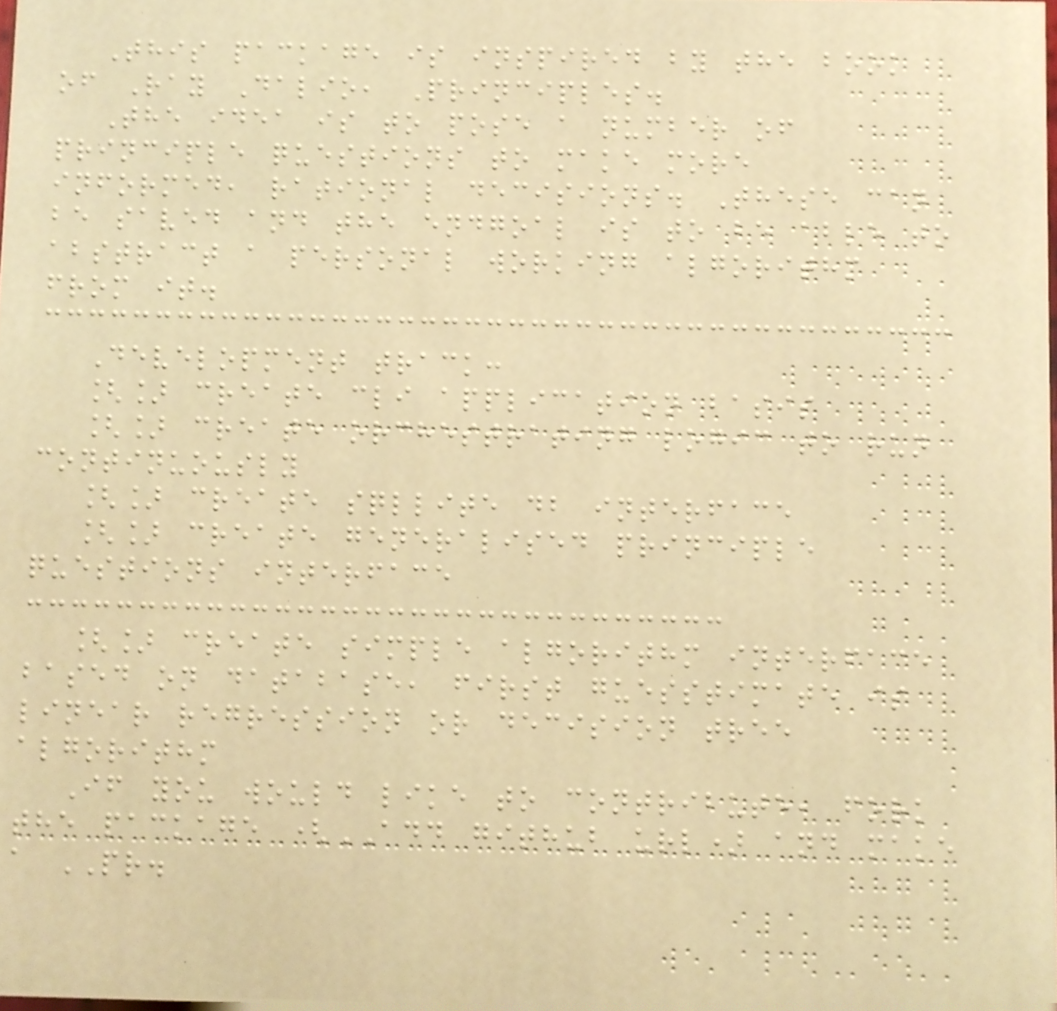This package is inspired by the book
of Ray Dalio, Principles.
The idea is to pose a number of
principle questions to make more
informed, rational decisions. These can
be saved and the endgoal is to be able to
abstract a personal working algorithm
from it.
Development track:
[] create cli application basis
[] create orchestrating logic to run
continuously
[] create sqllite db interface
[] create generalised principle
questions interface
[] create simple algorithm interface
based on database, first guesstimate is
linear regression or decision tree
algorithm
If you would like to contribute, fork
the package (ADD github url) and make
a PR.
